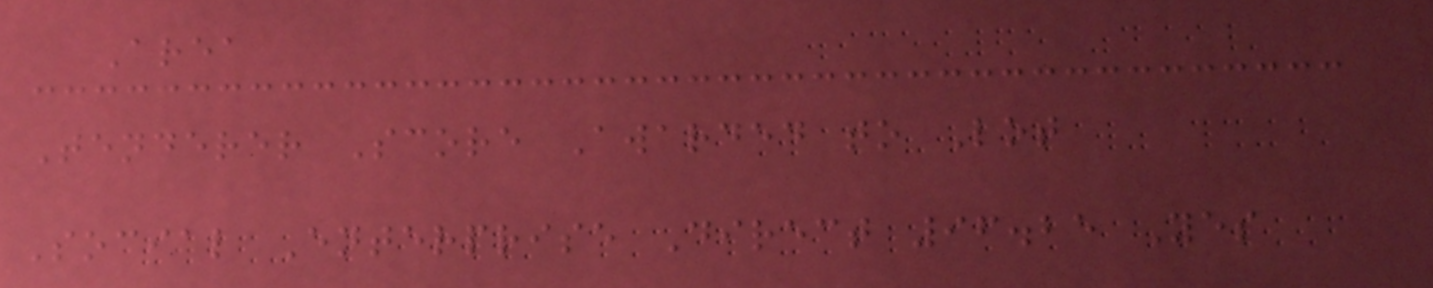Area
Tenderer Score Awarded to Lot
Social Enterprise Direct 96.25 Yes
